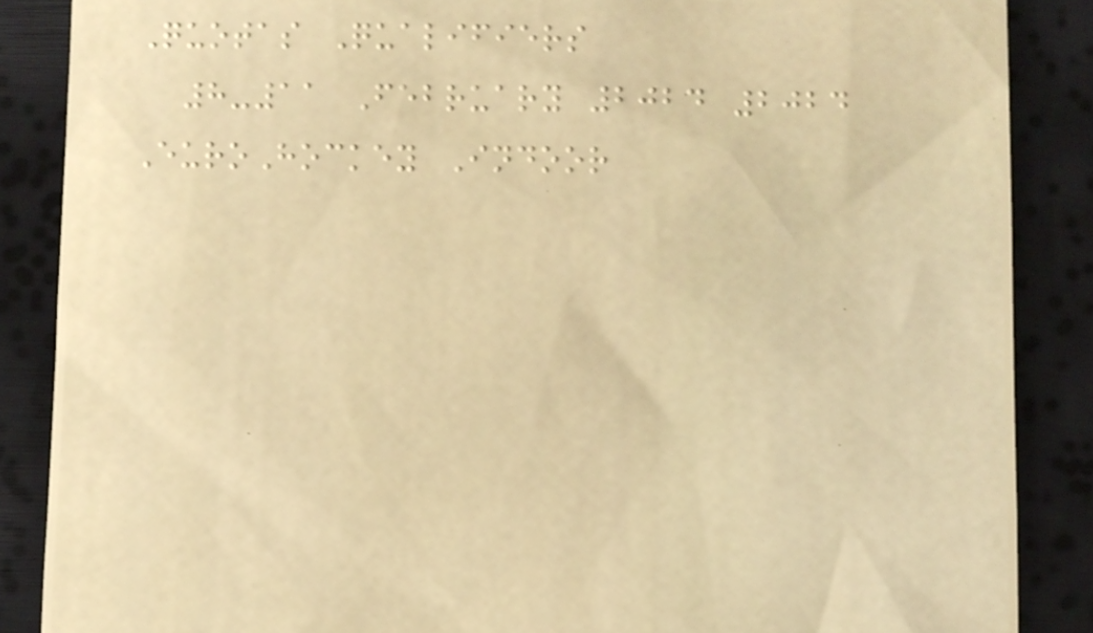Quotas Qualifiers
8-11 February 2024 2024
EuroHockey Indoor
